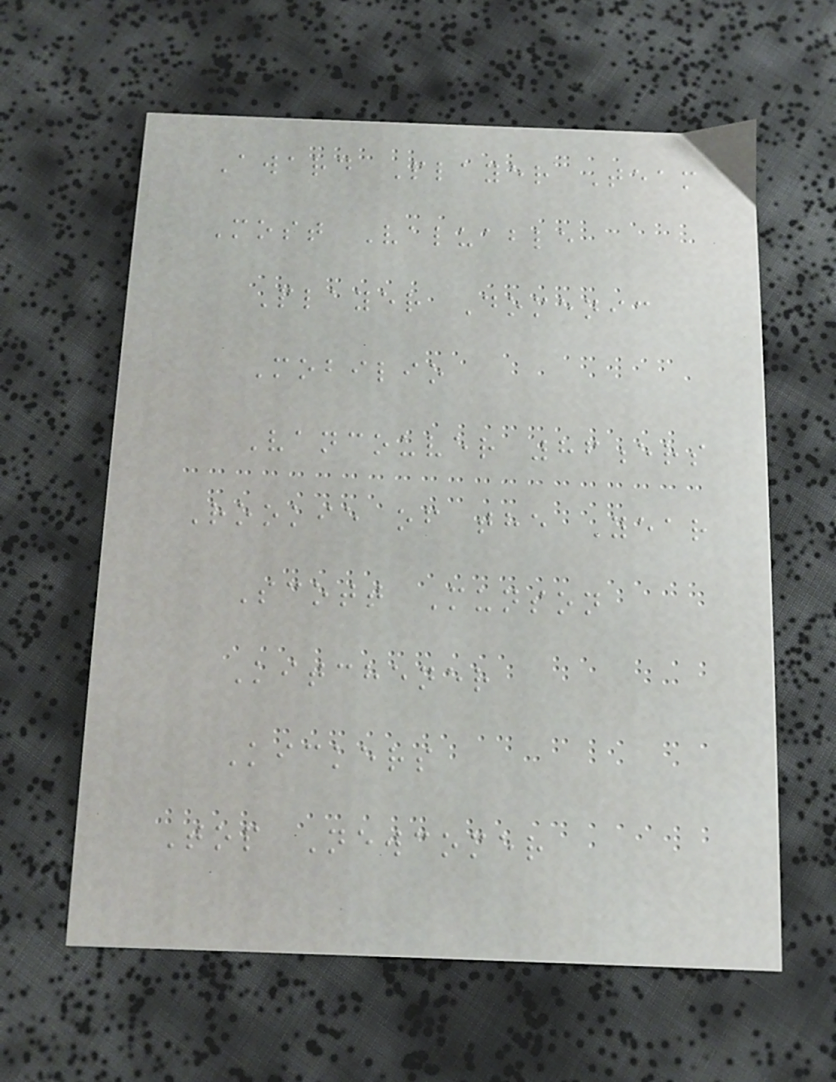Award Player Team
Most Valuable
Player Domenic
Mobilio
Vancouver 86ers
Rookie of the Year
Scott Munson
Kitchener
Kickers
Top Newcomer
